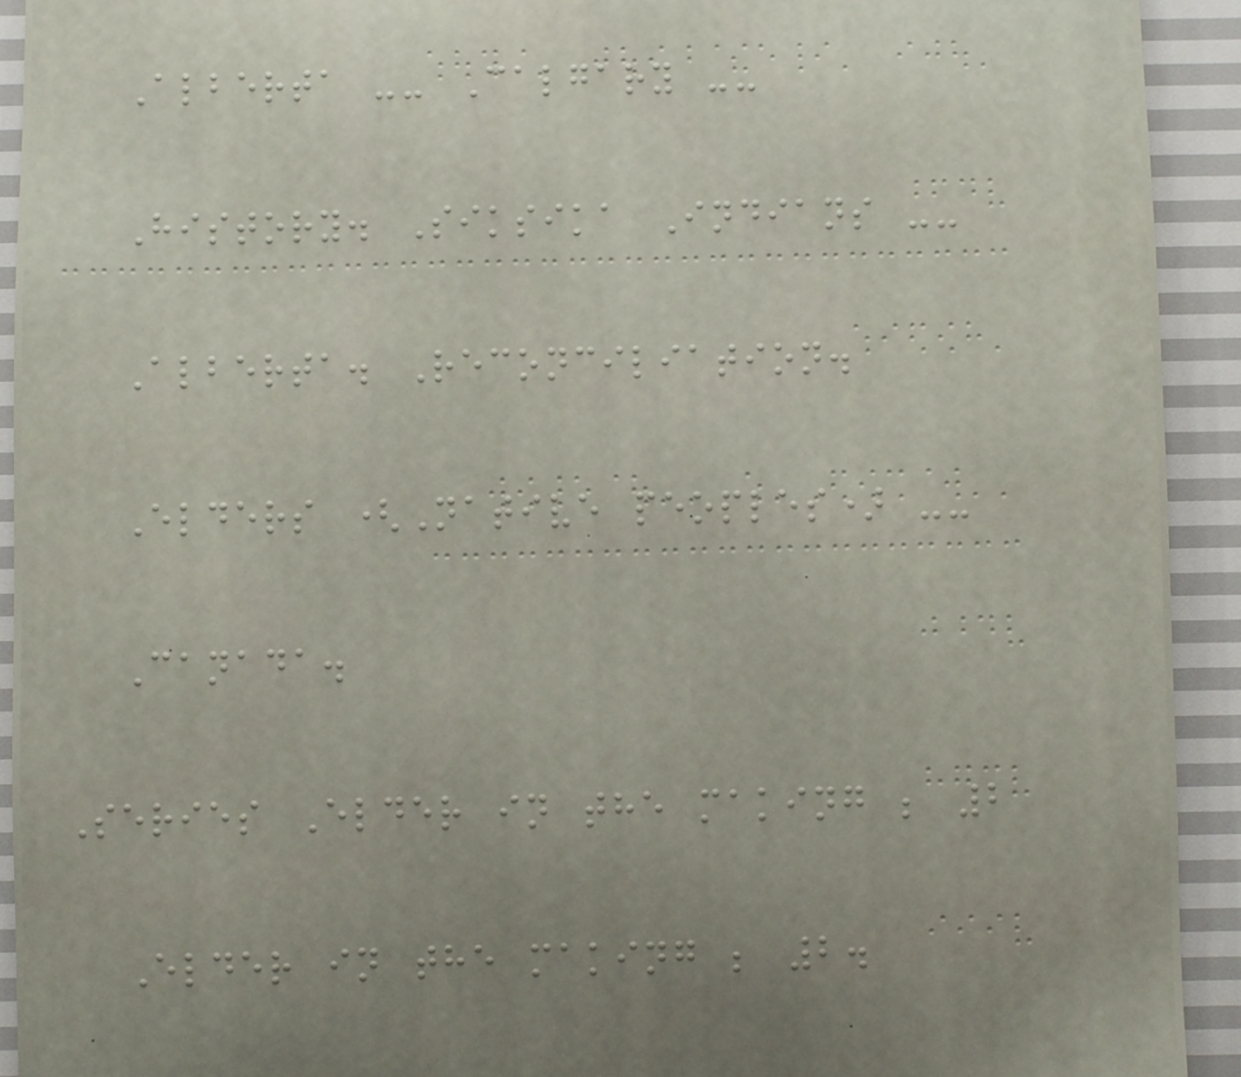Alberta -- Calgary --
History. Siksika Indians --
Alberta. Reconciliation.
Elders (Native peoples) --
Canada.
Series Elder in the making ; 2
Elder in the making ; 2.
